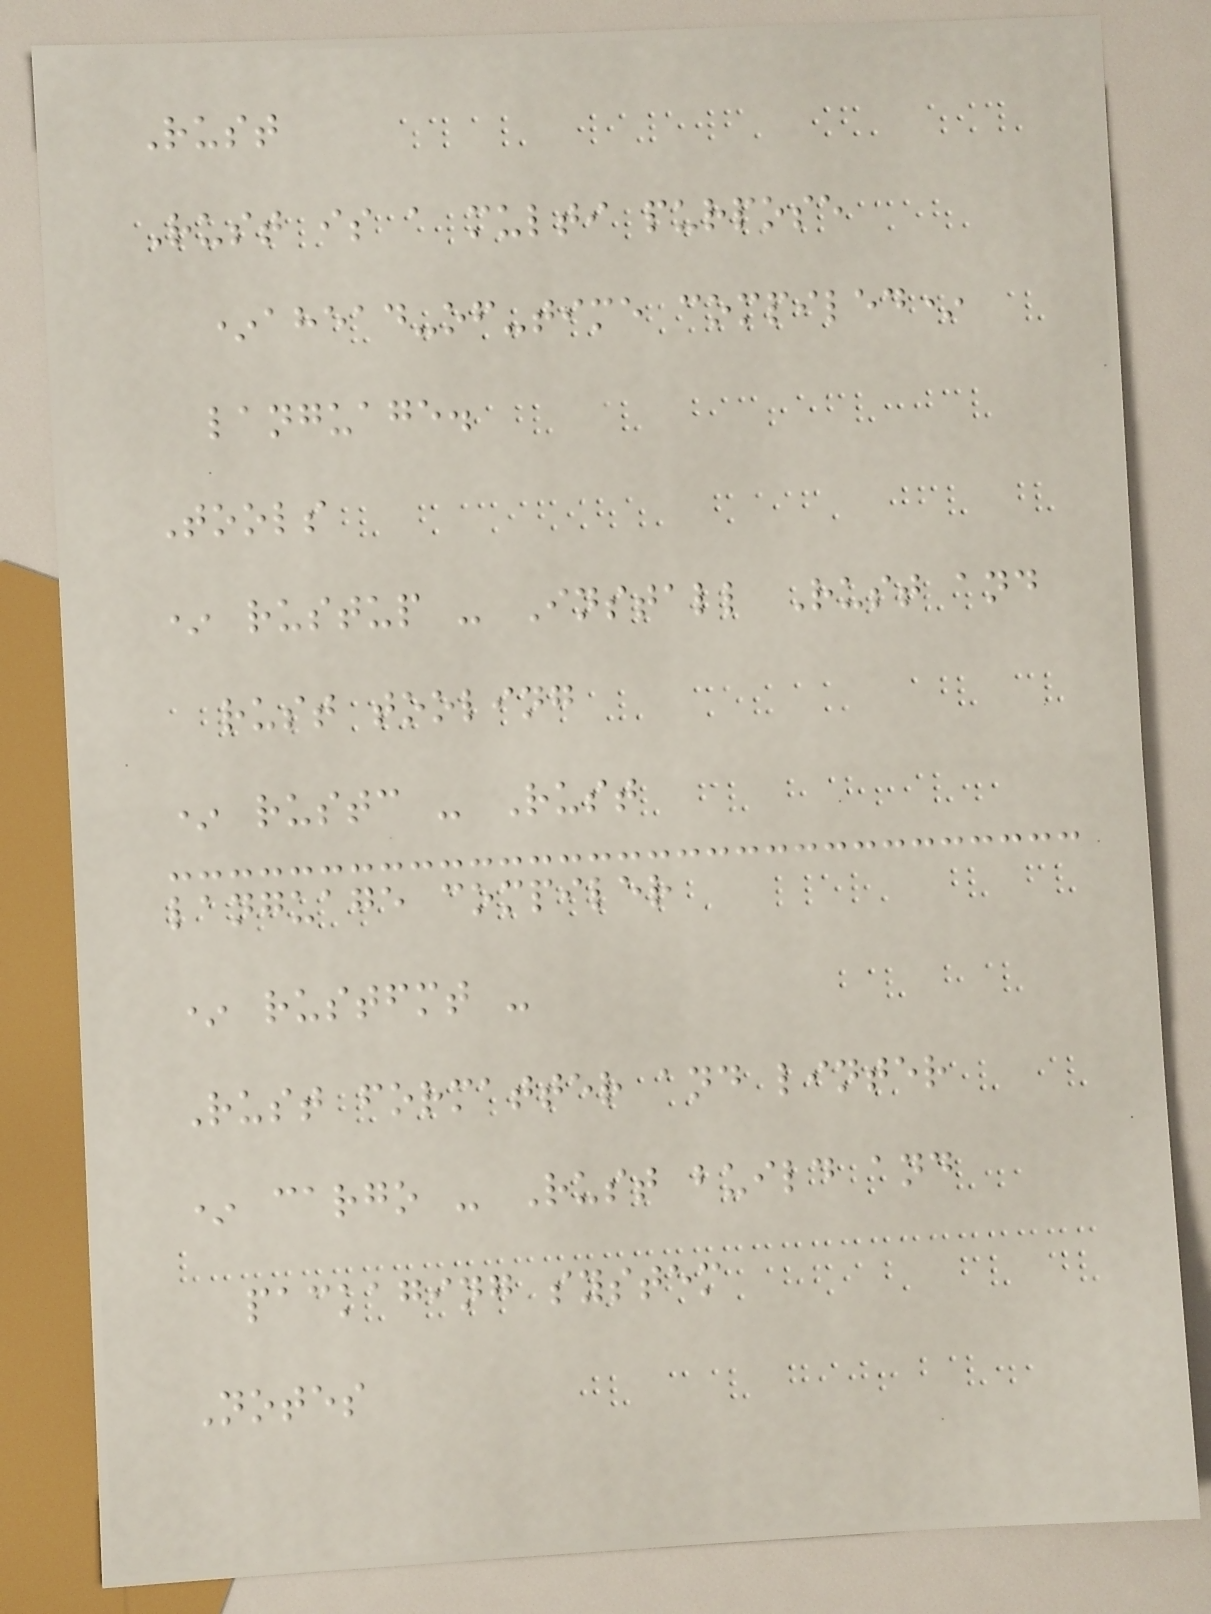Rust
Rust is a multi purpose
*ahead-of-time compiled*
language.
Tools
* rustup - Install Rust and
rust tooling
* rustc - Rust
language compiler
* rustfmt -
Rust formatter and linter
* cargo - Rust build and
packaging system
Notes
